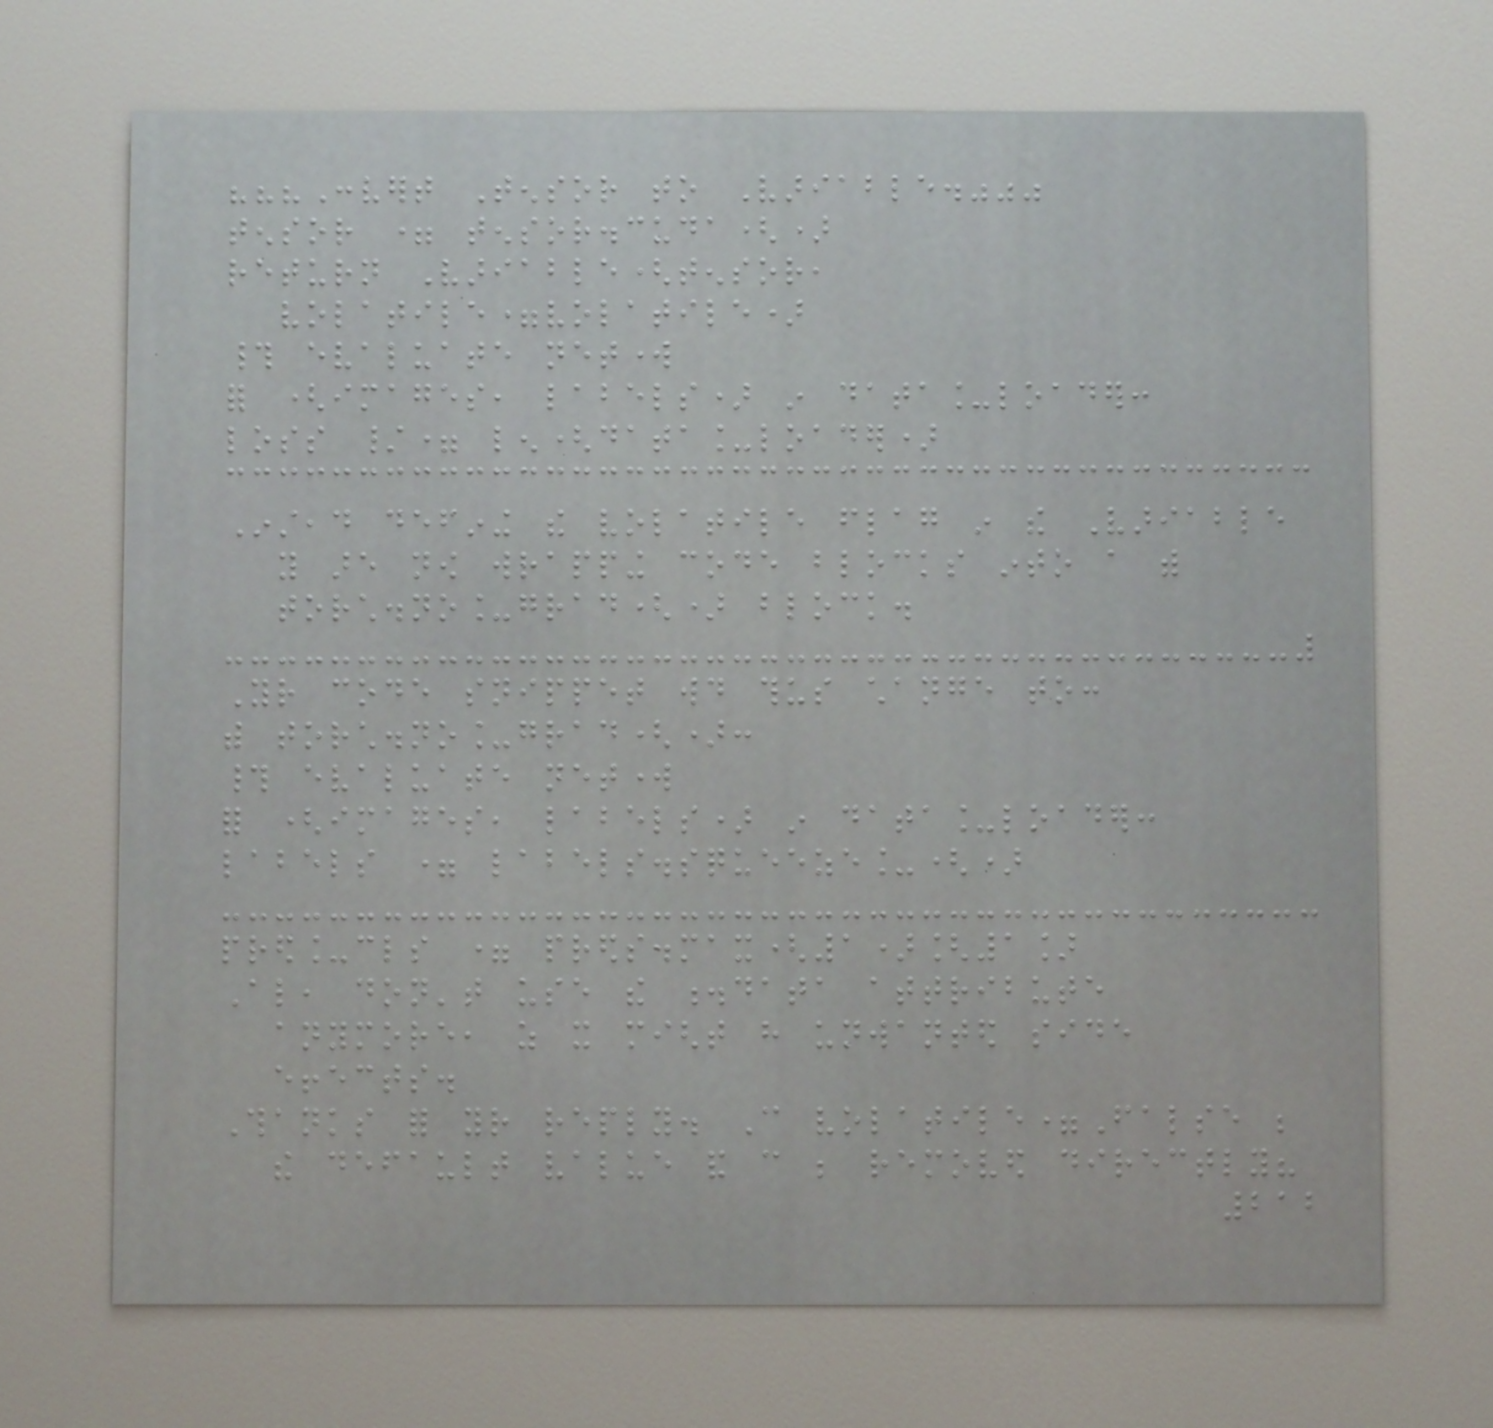"""Convert Tensor to Variable."""
tensor = tensor.cuda()
return Variable(tensor,
volatile=volatile)
# evaluate network
for (images, labels) in data_loader:
loss /= len(data_loader)
Instead defining the volatile flag in the Variable
you are now wrapping code blocks into a with
torch.no_grad() block.
Your code snippet would thus change to:
with torch.no_grad():
# evaluate network
for (images, labels) in data_loader:
labels = labels.squeeze_()
pred_cls = preds.max(1)[1]
Also, don't use the .data attribute
anymore, as it might have unwanted side
effects.
Thanks for your reply. Can volatile=False be
the default value and can be removed directly?
212
